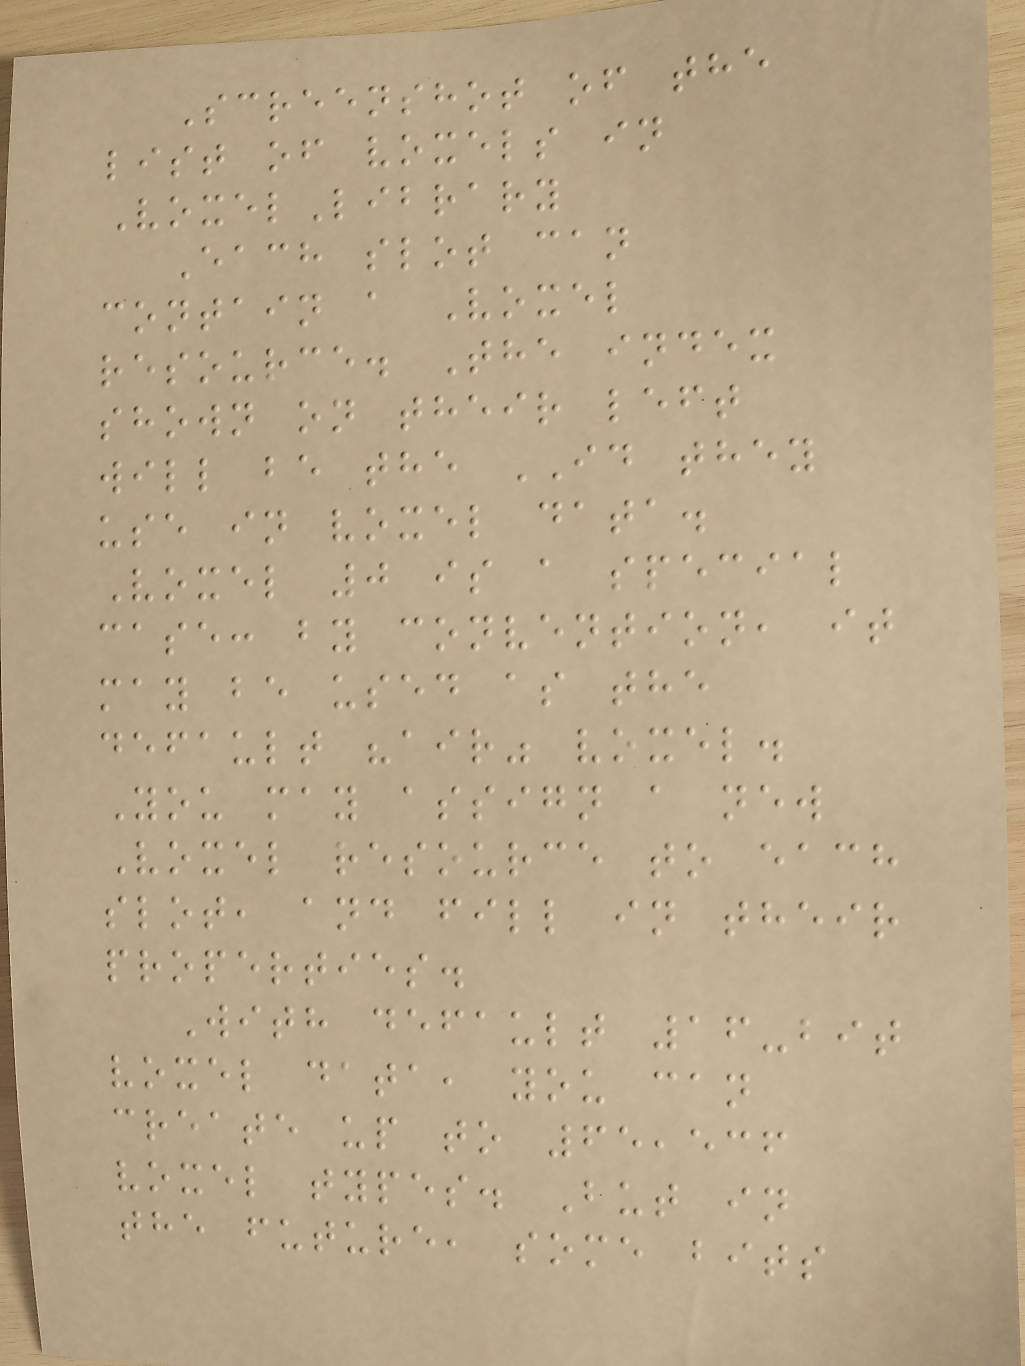Screenshot of the
list of voxels in
VoxelLibrary
Each slot can
contain a Voxel
resource. The index
shown on their left
will be the ID they
use in voxel data.
Voxel 0 is a special
case: by convention, it
may be used as the
default "air" voxel.
You may assign a new
Voxel resource to each
slot, and fill in their
properties.
With default 16-bit
voxel data, you can
create up to 65,536
voxel types. But in
the future, some bits
